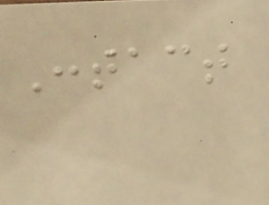Contact
